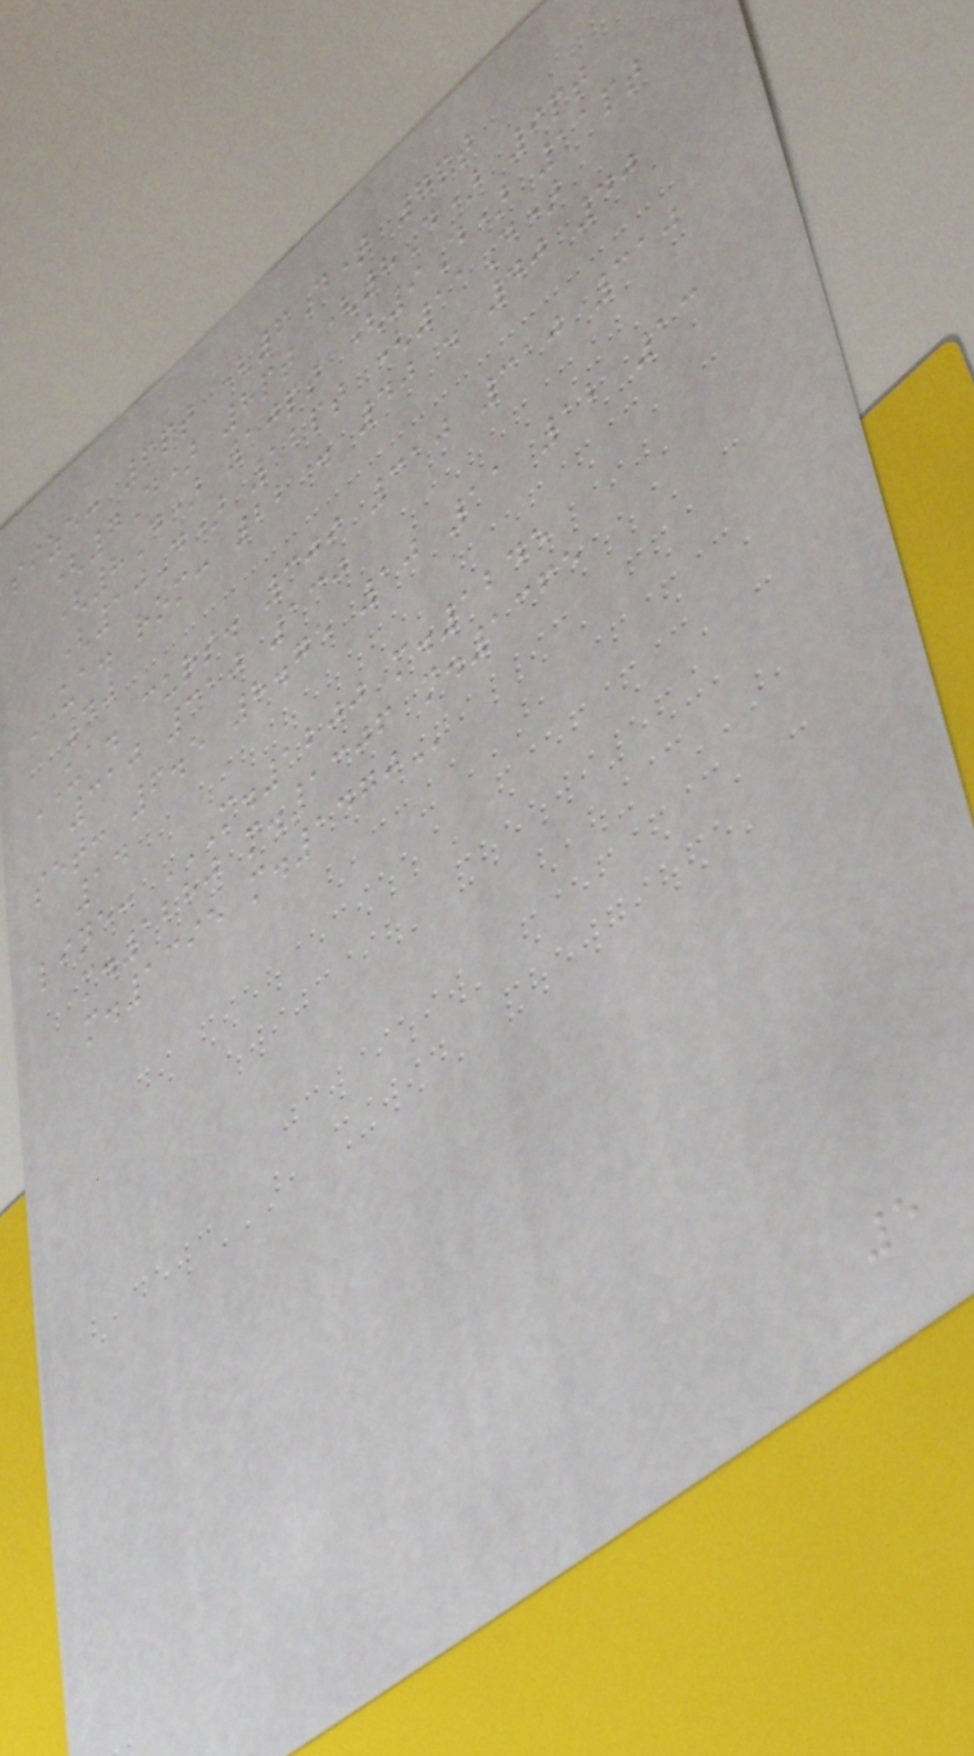size: 6pt (6D) 7pt
(7D) 8pt (8D) 9pt
(8D) 10pt (9D) 11pt
(10D) 12pt (11D)
UA. rom: 22 . 40 . 40 40
40
UA. curs. 309 310 310 310
310 310 130
set: 6.5 8.75 10 11 12 13
14
line: M.1200 M.1245
M.1280 M.1306 M.1365
M.1395 M.1470
5
